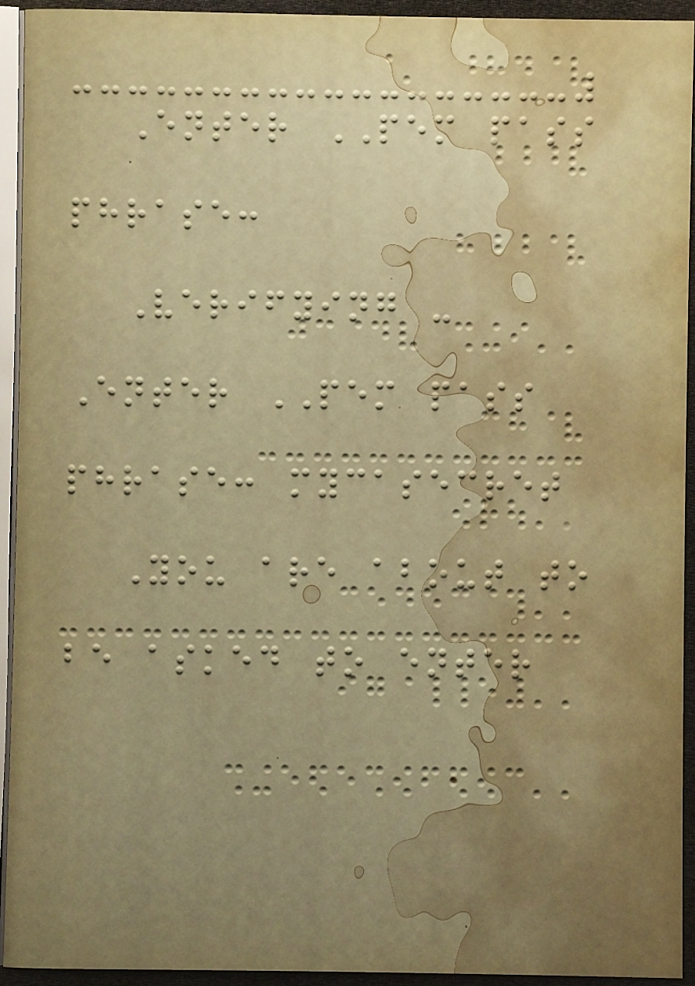Enter PEM pass
phrase:
Verifying -
Enter PEM pass
phrase: mycasecret
You are about to
be asked to enter
